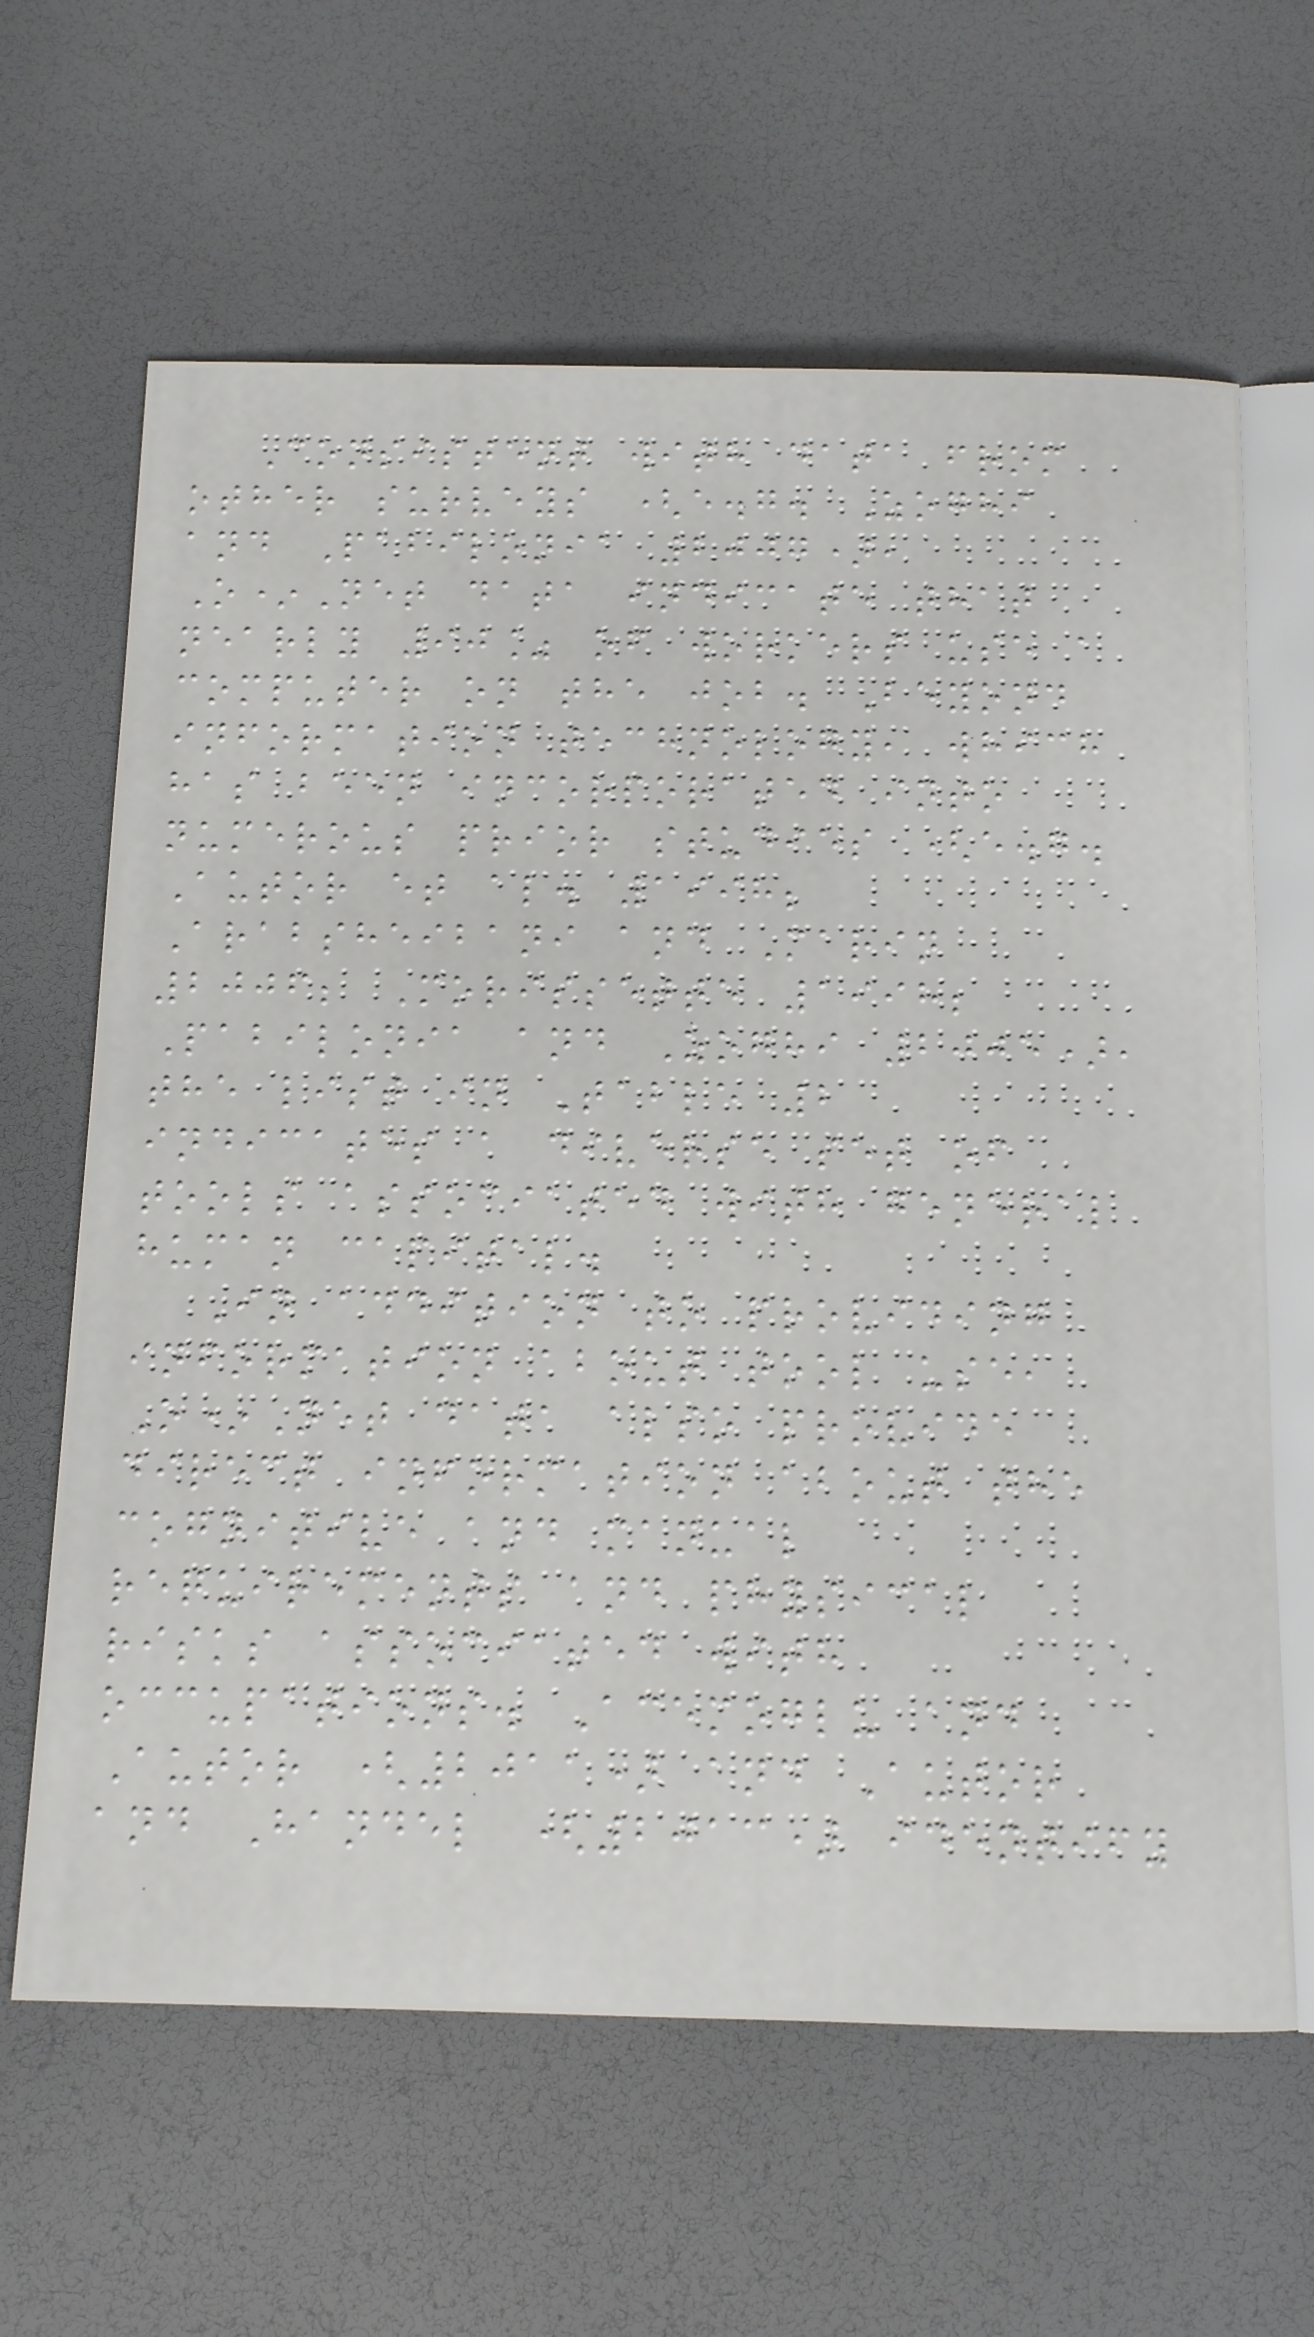Consistent with data from
other surveys (e.g. Zoghi
and Pabilonia 2007),
O*Net data indicate that
nearly 90% of workers use a
computer on the job. Beyond
information technology, which
has been incorporated into
numerous prior studies (e.g.
Autor et al. 1998;
Arabsheibani and Marin
2006; Morissette 1998;
Pabilonia and Zoghi 2005),
the list in Table 2
indicates a diverse set of
tools associated with general
human capital.
In addition to providing
information about tool use,
O*Net data also provide
direct information about the
cognitive and manual
requirements and physical
risks associated with
occupations. Acemoglu and
Autor (2011) and Autor
and Handel (2013) identify
